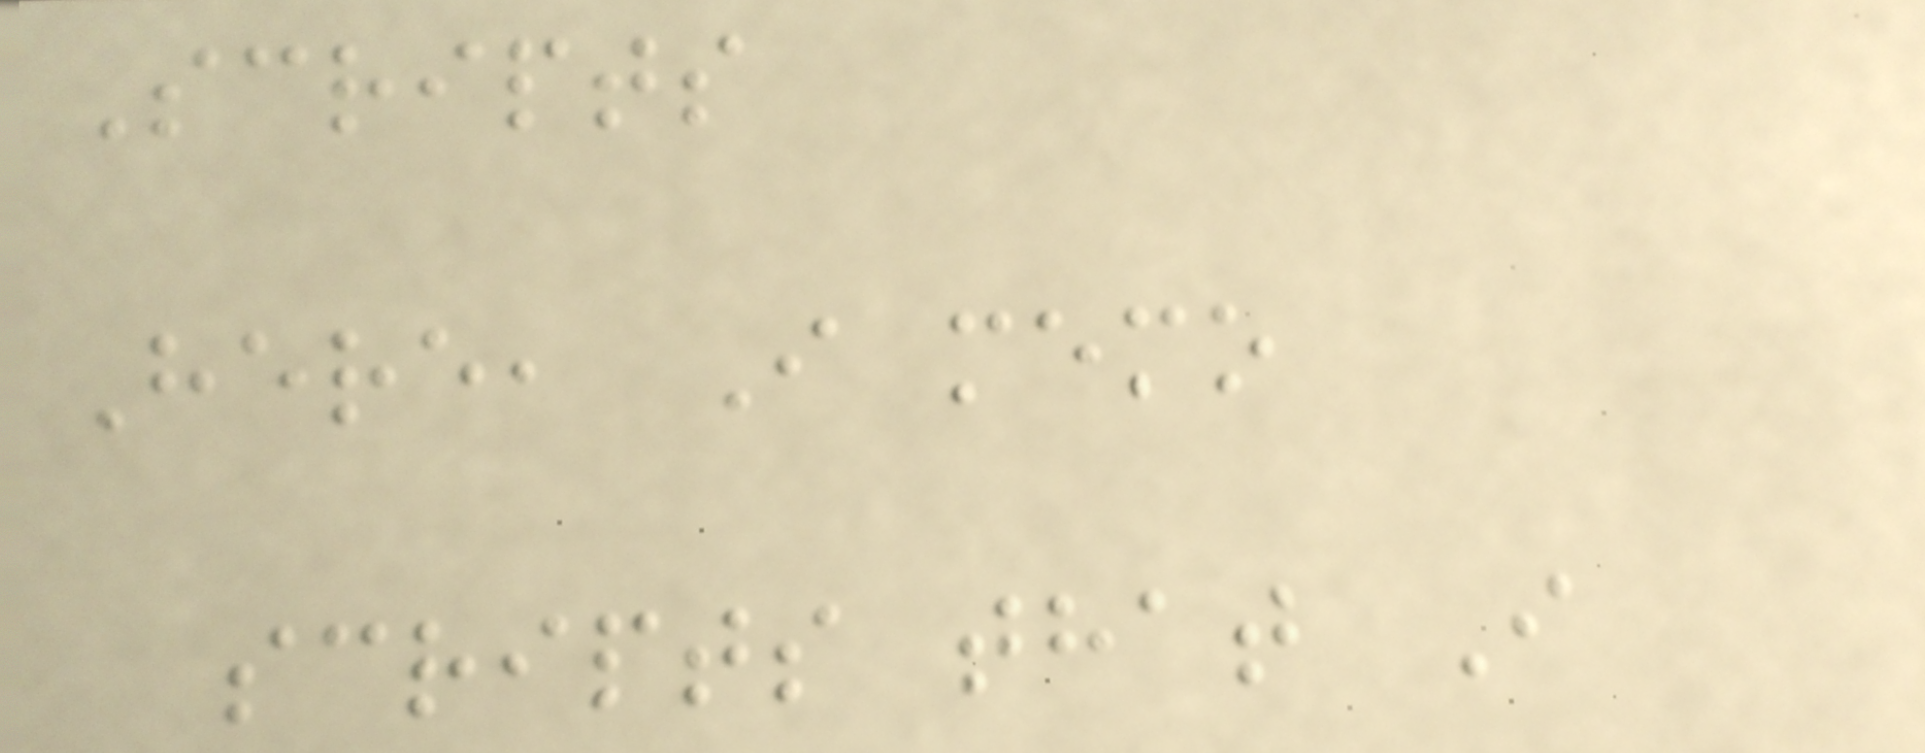Scripts
Here, I memo
scripts that I
